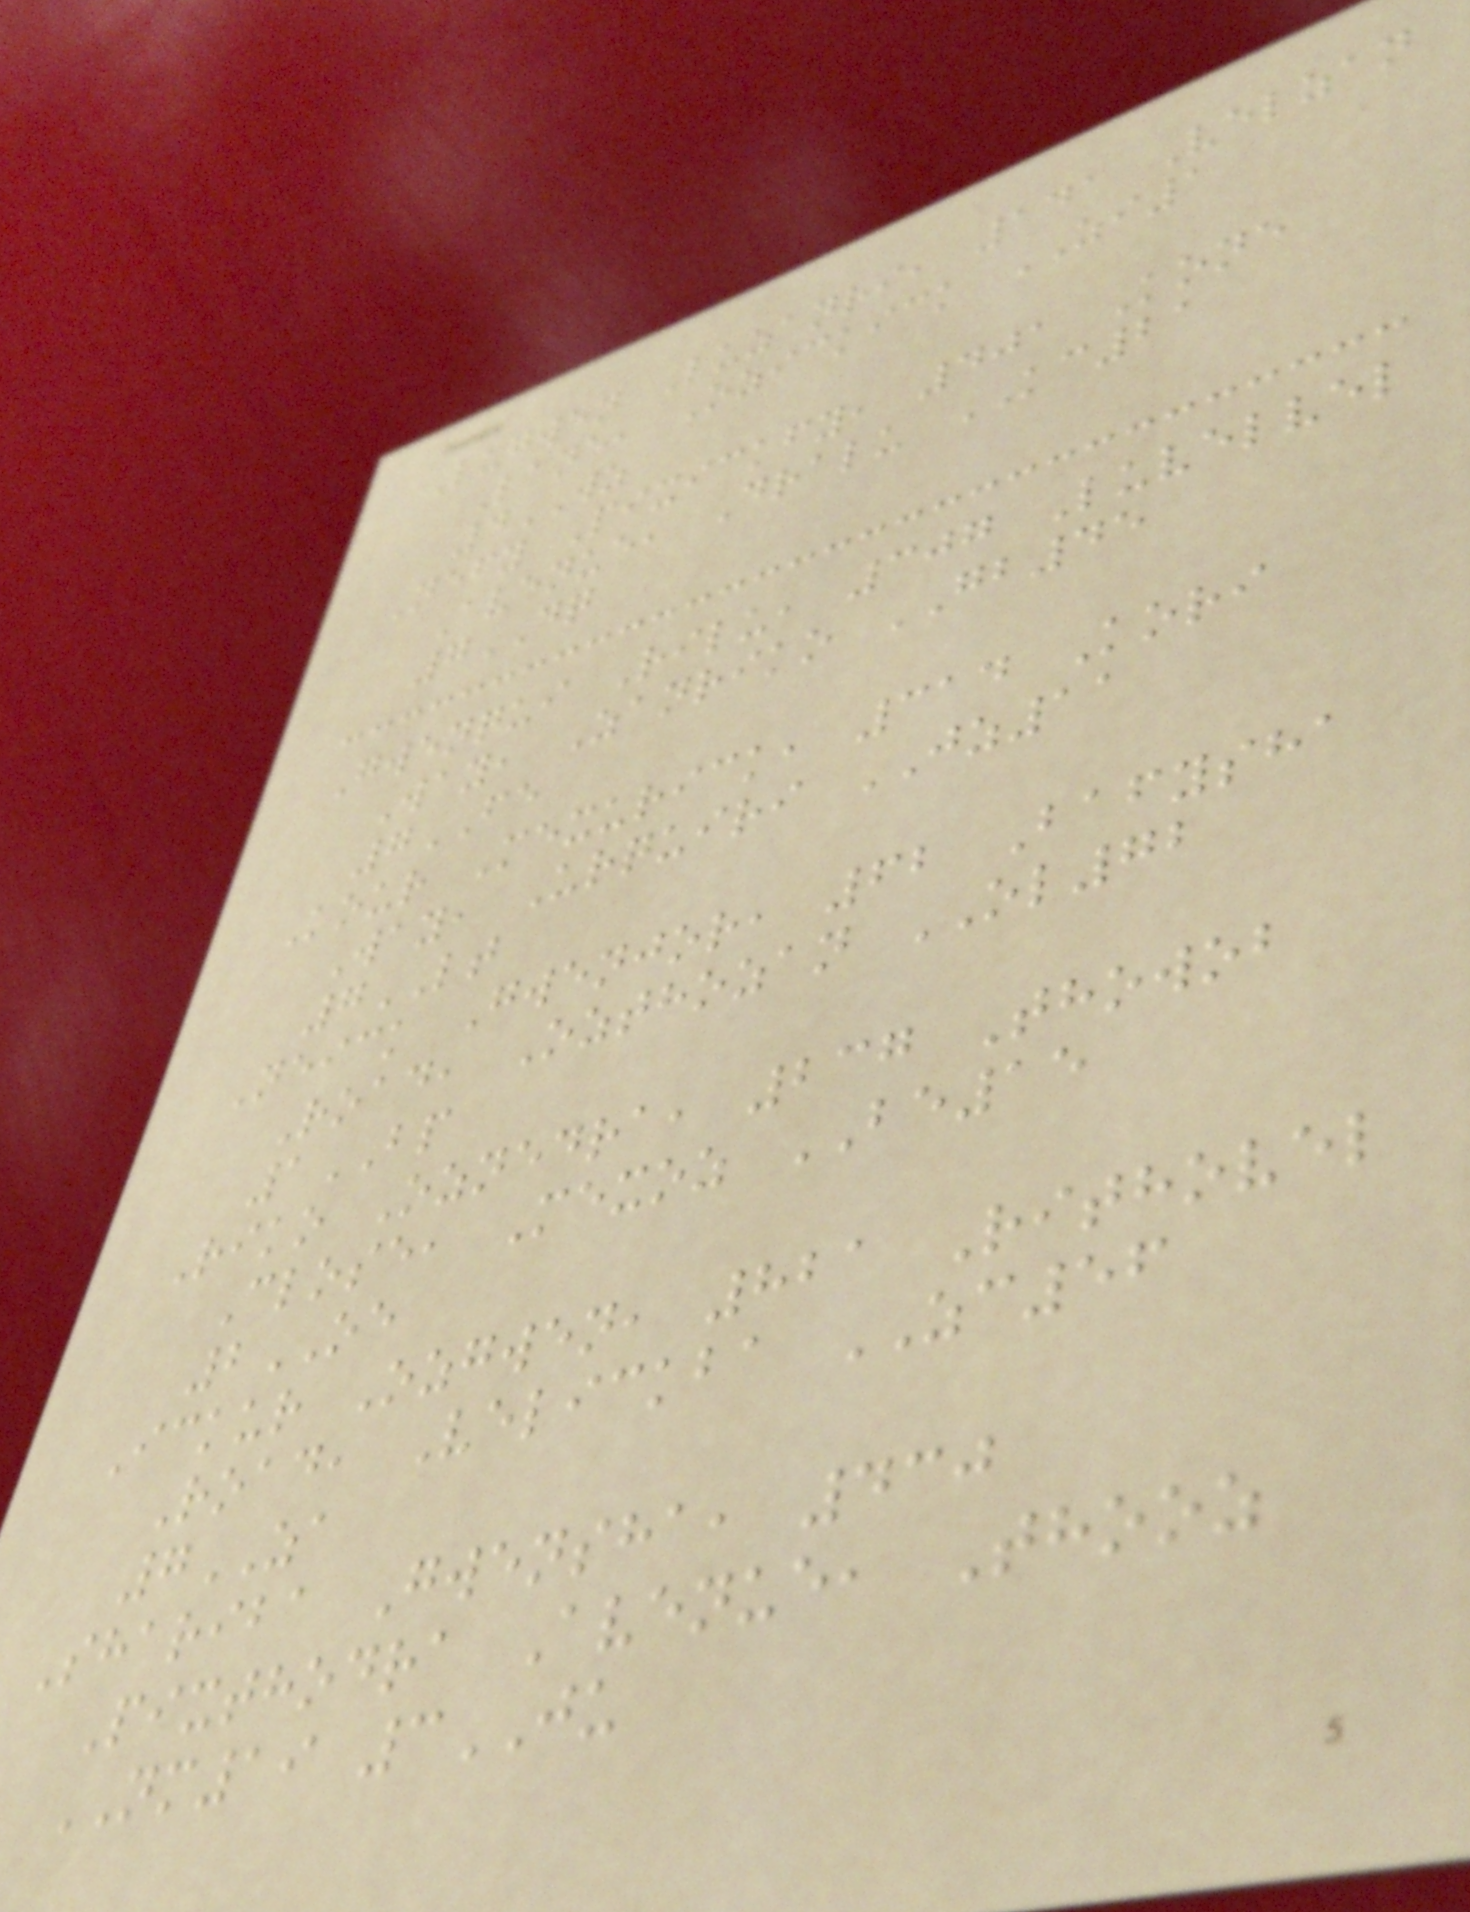Lugwen Luzanri, 141 Velzan
Lane, Ozickick ZI1
4WZ
Nefy Pixickfy, 401 Kone
Avenue, Dralu KC21
7DQ
Gwenqui Rilu, 307 Luvelvel
Way, Zanriko GB45
7FE
Kour Mexurick, 314 Kori
Way, Urquiri JZ11
7LT
Neick Gwenjor, 62 Bafysha
Road, Ozthozan OL72
1BP
Riko Oznedra, 237 Thowob
Close, Mexoz BE15
2OE
Ickur Ozgwen, 821 Rithovel
Road, Velickba ZC56
7ZA
Shariba Gwensha, 430
Pixthodra Avenue, Thooz
NM19 3JU
